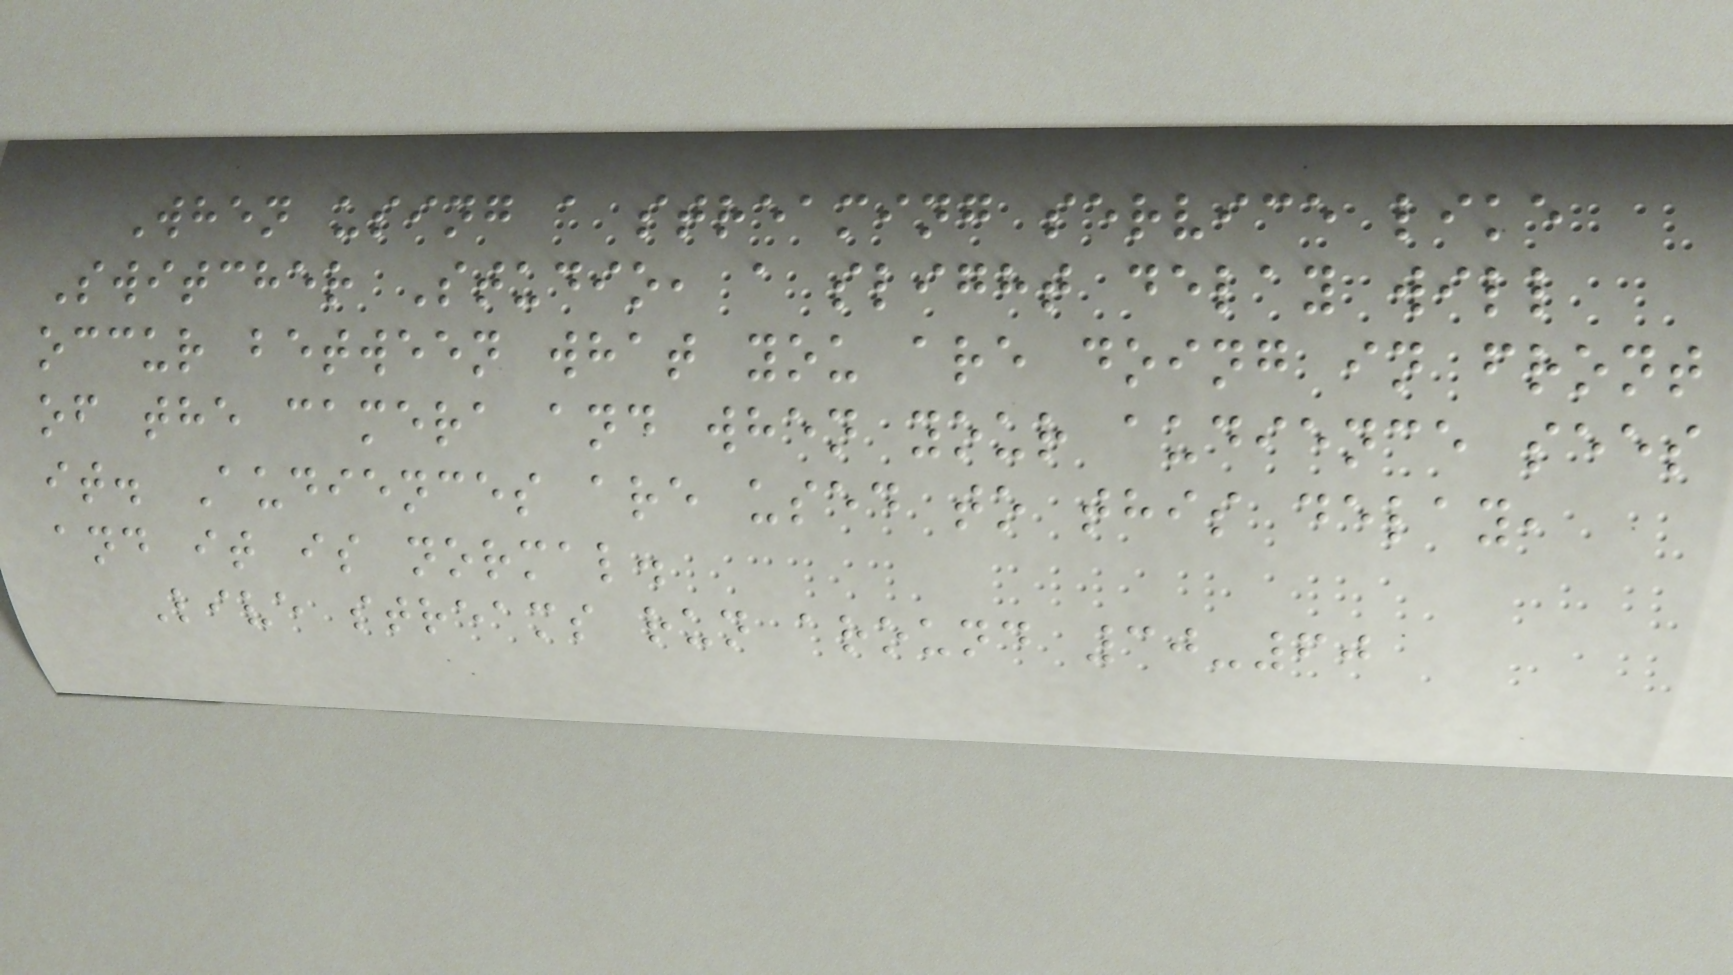When using a streaming service like
Switcher Studio, a slight delay will
occur between what you are doing in front
of the camera and when your audience sees
it. Audiences are used to this delay,
and it is normal.
Live streams run around 30-60
